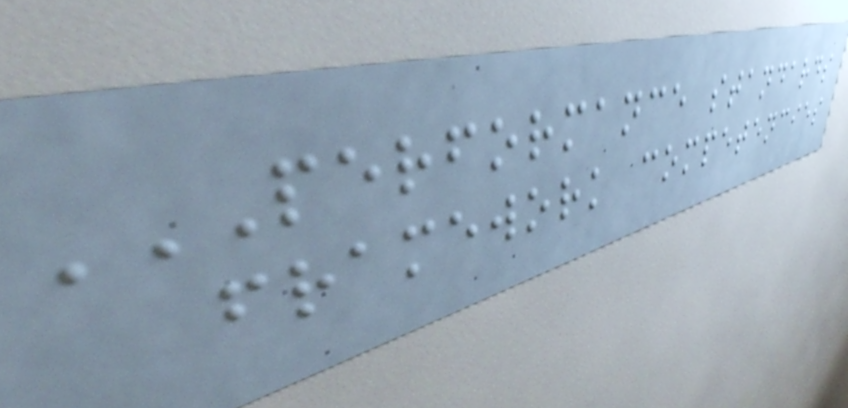PERFORMANCE STANDARDS
FRAMEWORK COMPETENCIES
